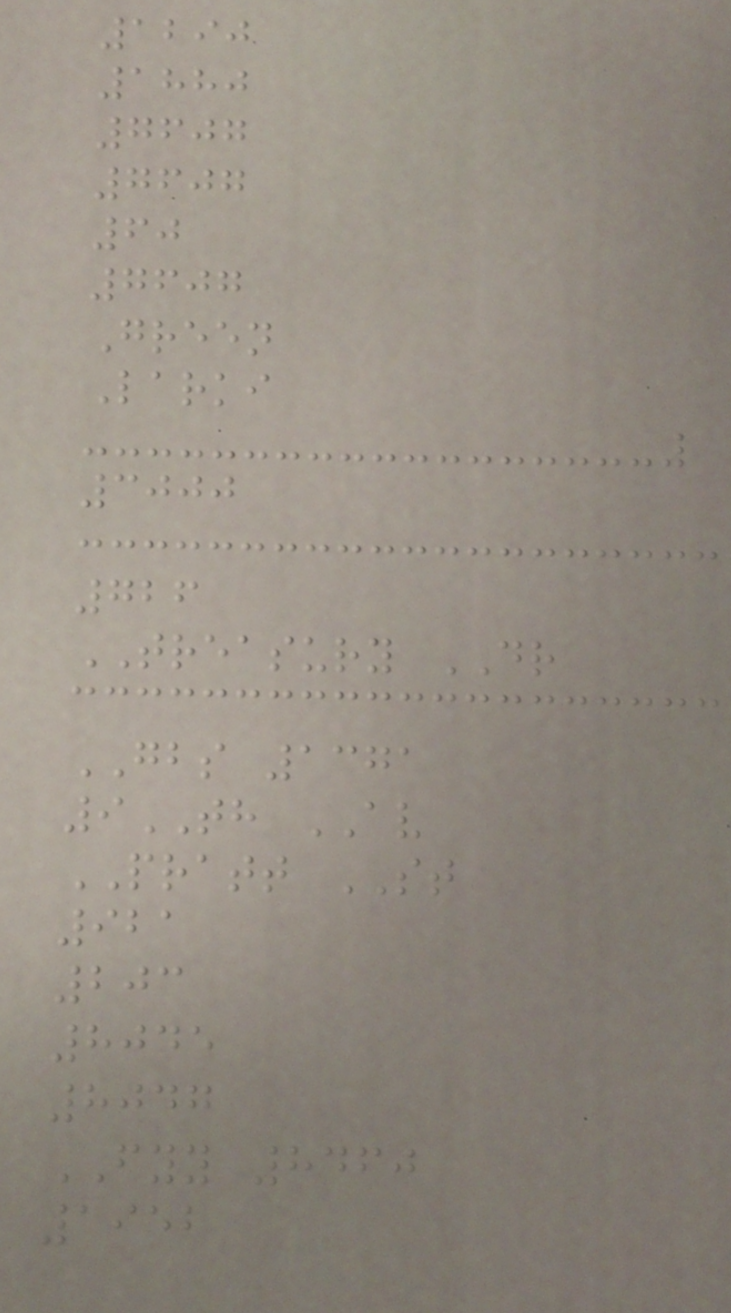1290
1880
7607
7607
60
7607
Green
Larki
3000
726
TREASURY DR
GBS 1371
9TH AV
PRATT ST
921
203
8045
8047
FYY 8460
1952
